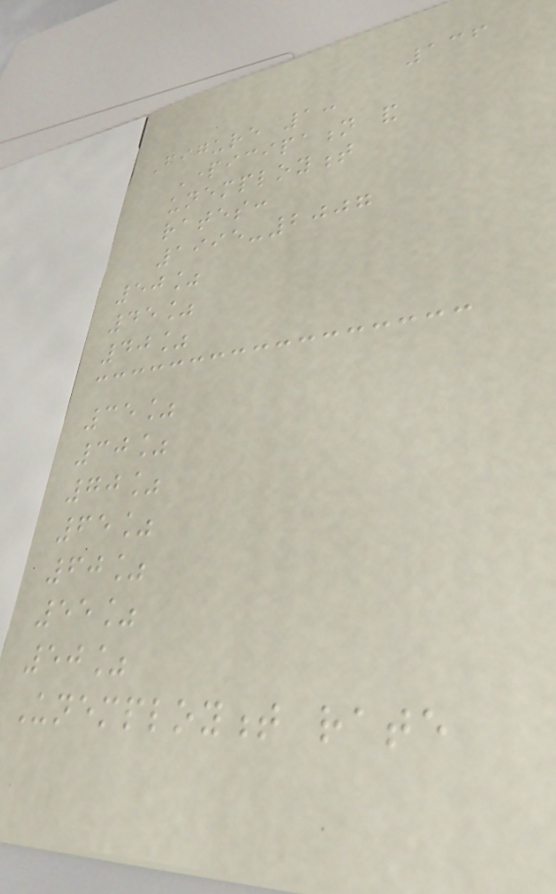136
Figure 1:
Participation and
unemployment
rates:
1995-2007
50%
45%
40%
35%
30%
70%
65%
60%
55%
50%
Unemployment rate
